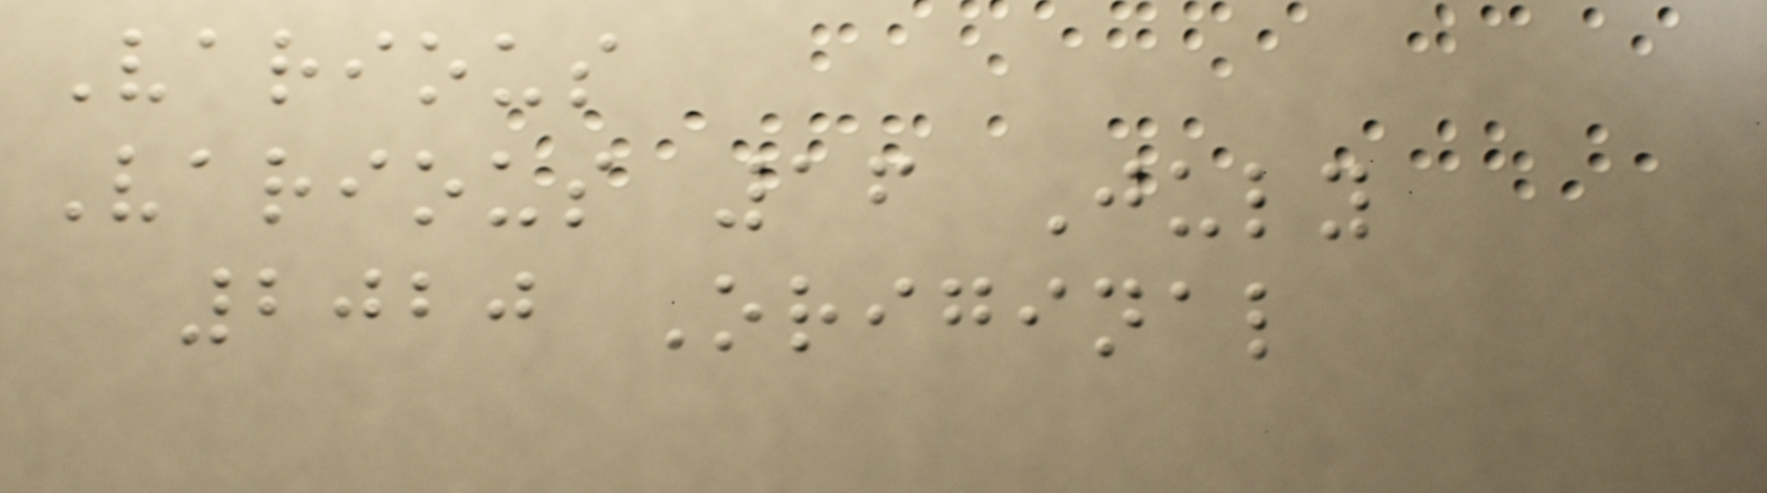Various
Various 16 July
2020 Original
